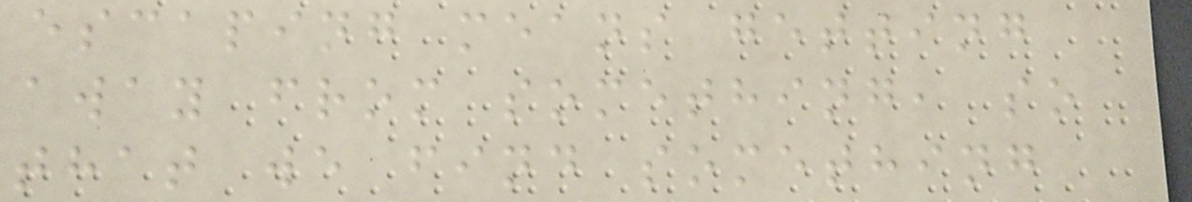escaping means getting
away from something, so
that we find something
